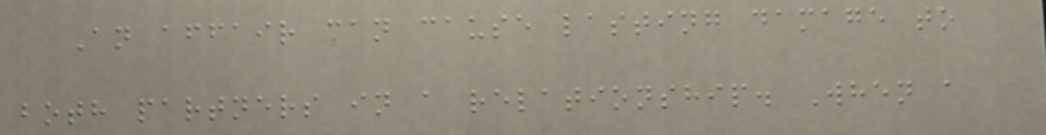An affair can cause lasting damage to
both partners in a relationship. When a
